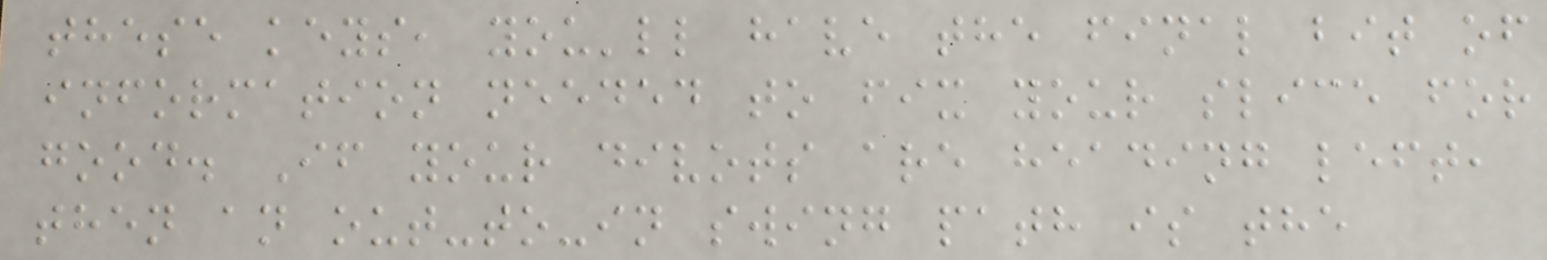these keys, you'll have the final bit of
information needed to fix your slice for
good. If your divots are heading left,
then an out-to-in swing path is the
